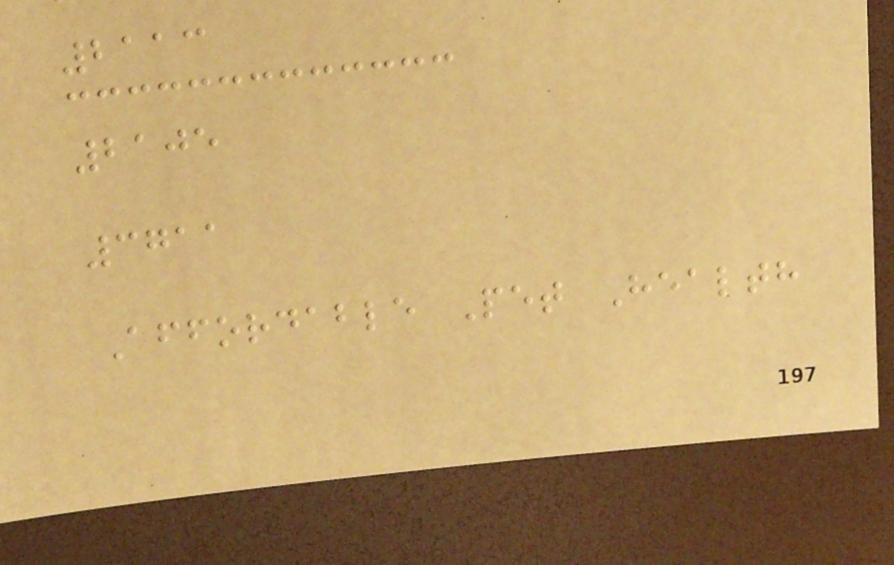2113
2105
3711
Affordable Pet Health
